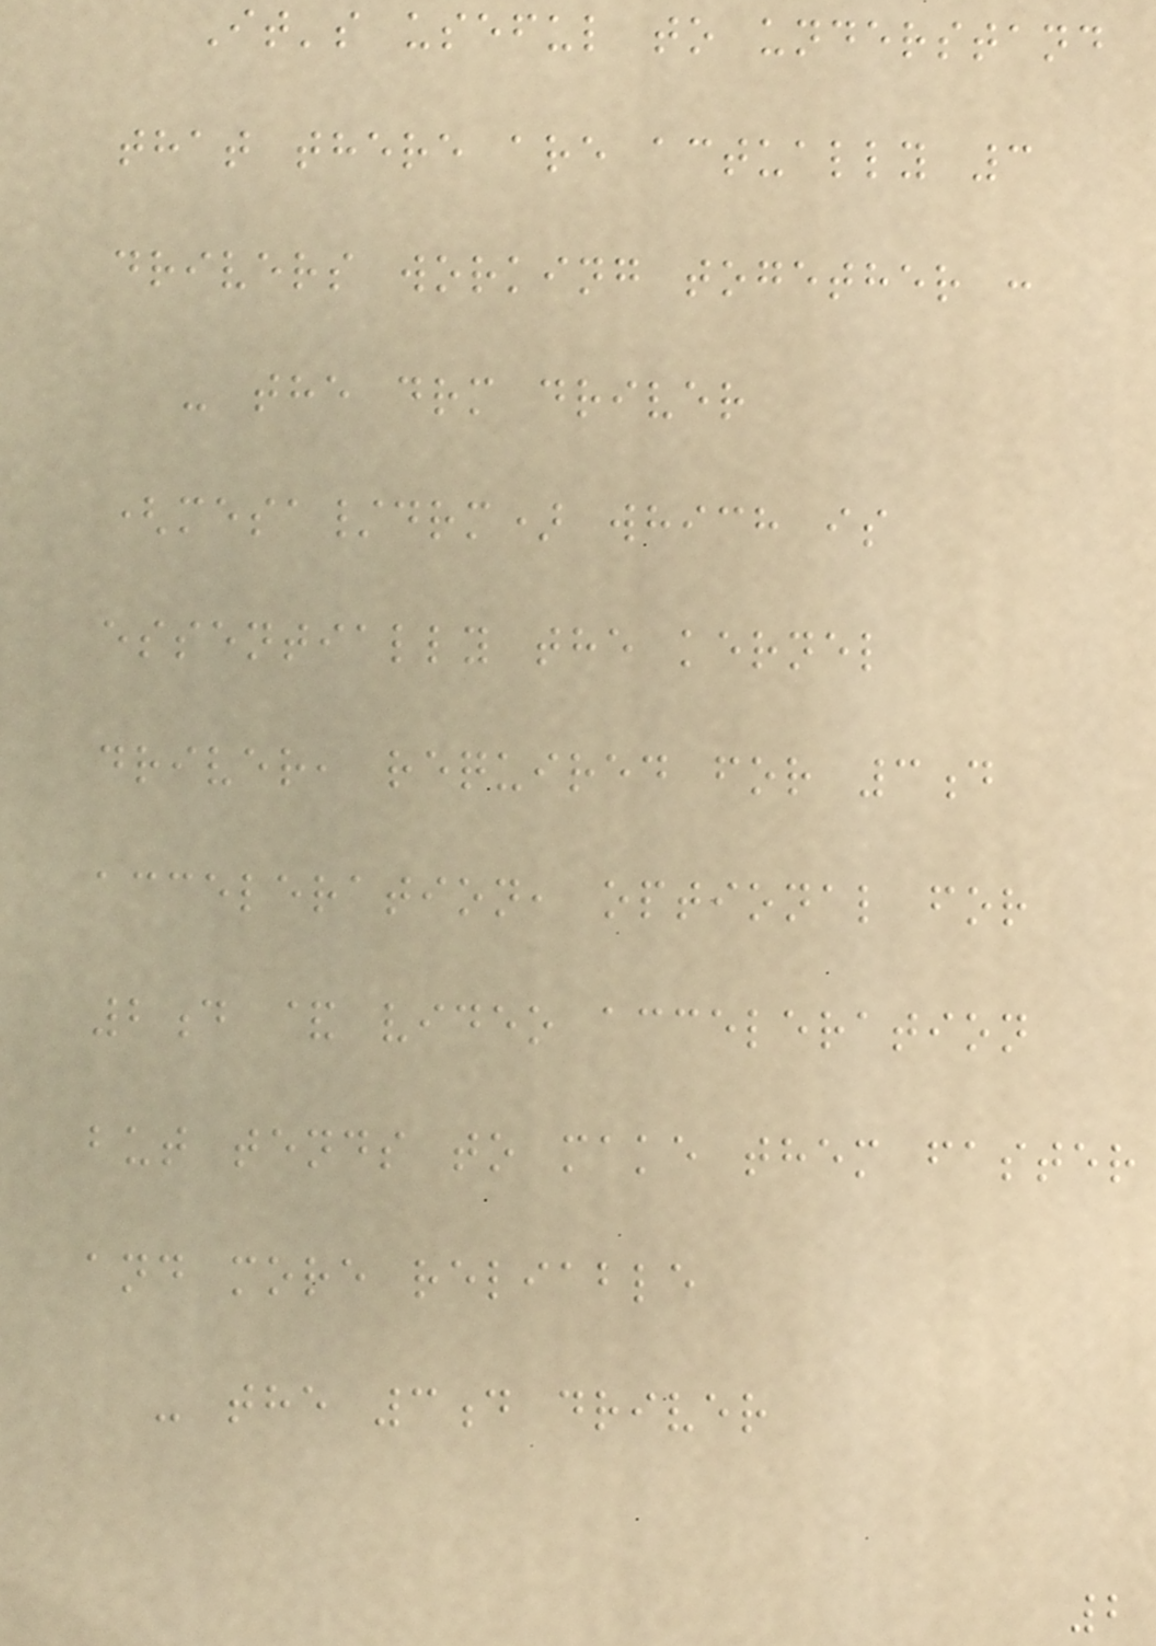It's useful to understand
that there are actually 3
drivers working together :
- the drm driver
(mesa/drm) which is
essentially the kernel
driver, required for 3d
acceleration, optional for
2d & video acceleration
but tends to make them faster
and more reliable
- the 3d driver
2
